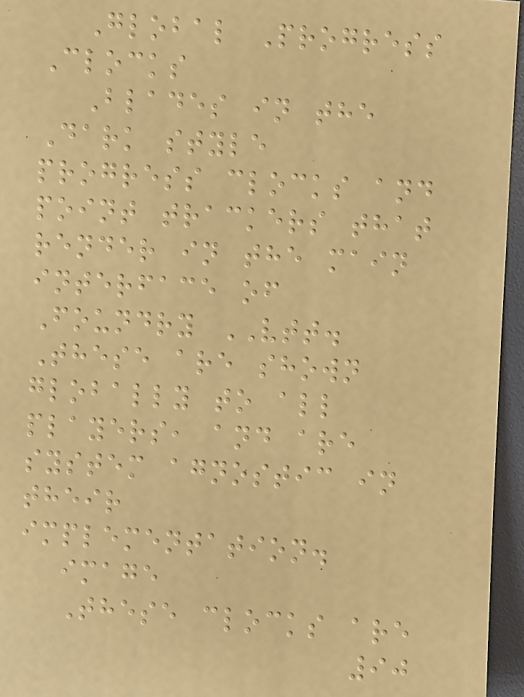Global Progress
Clocks
Blades in the
Dark style
progress clocks and
point trackers that
render in the main
interface of
Foundry VTT.
These are shown
globally to all
players, and are
system agnostic in
their
implementation.
image
These clocks are
90
